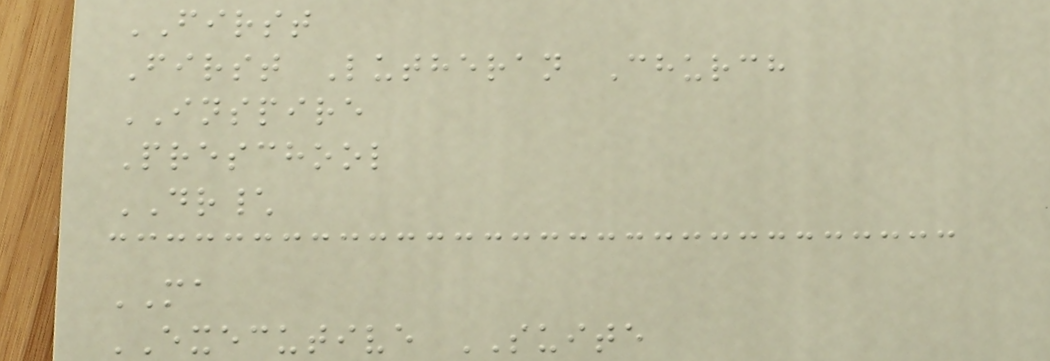FIRST
First Lutheran Church
INSPIRE
Preschool
DR\
MA
EXECUTIVE SUITE
